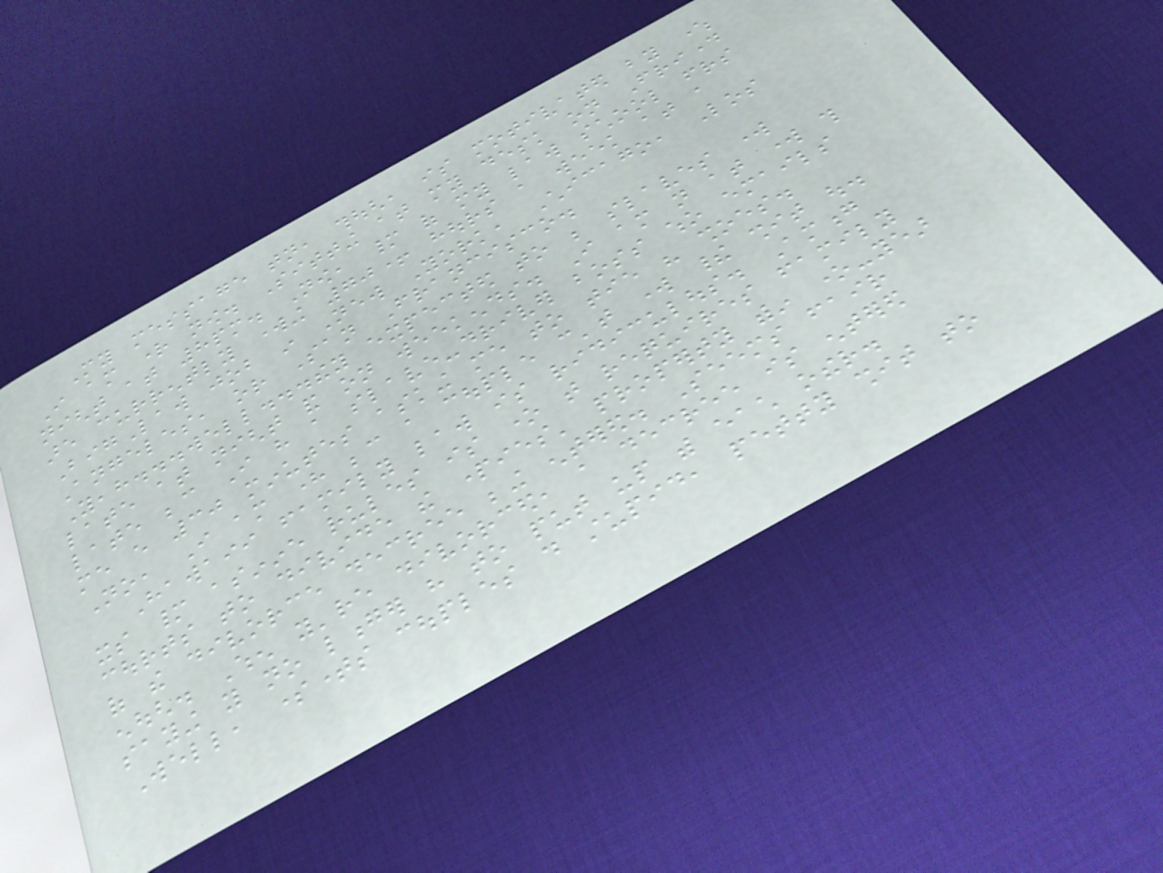My message tonight, though, is motivated by where
I am right now. Sitting at my desk on Friday
night at 8pm. Now, many of my law school friends
are currently working 70+ hours a week at a
BigLaw job in New York, Chicago, Los
Angeles, or San Francisco.
Yeah...well...they expected to be slaves work
late at night and on weekends. I am not at work this
late because I have a slave-driver boss who emails
me every 30 minutes asking me to tie his shoes.
No, I am here because a couple can't work their shit out.
Hawaii family law is ridiculous. Among
its many asinine rules is one that requires family
courts to divide the parties' property within one-year
of the divorce decree being entered. Seems fair
enough. When you're divorced, a decree is entered
saying you no longer have to put up with each other.
Well, sometimes couples do stupid, petty shit to
